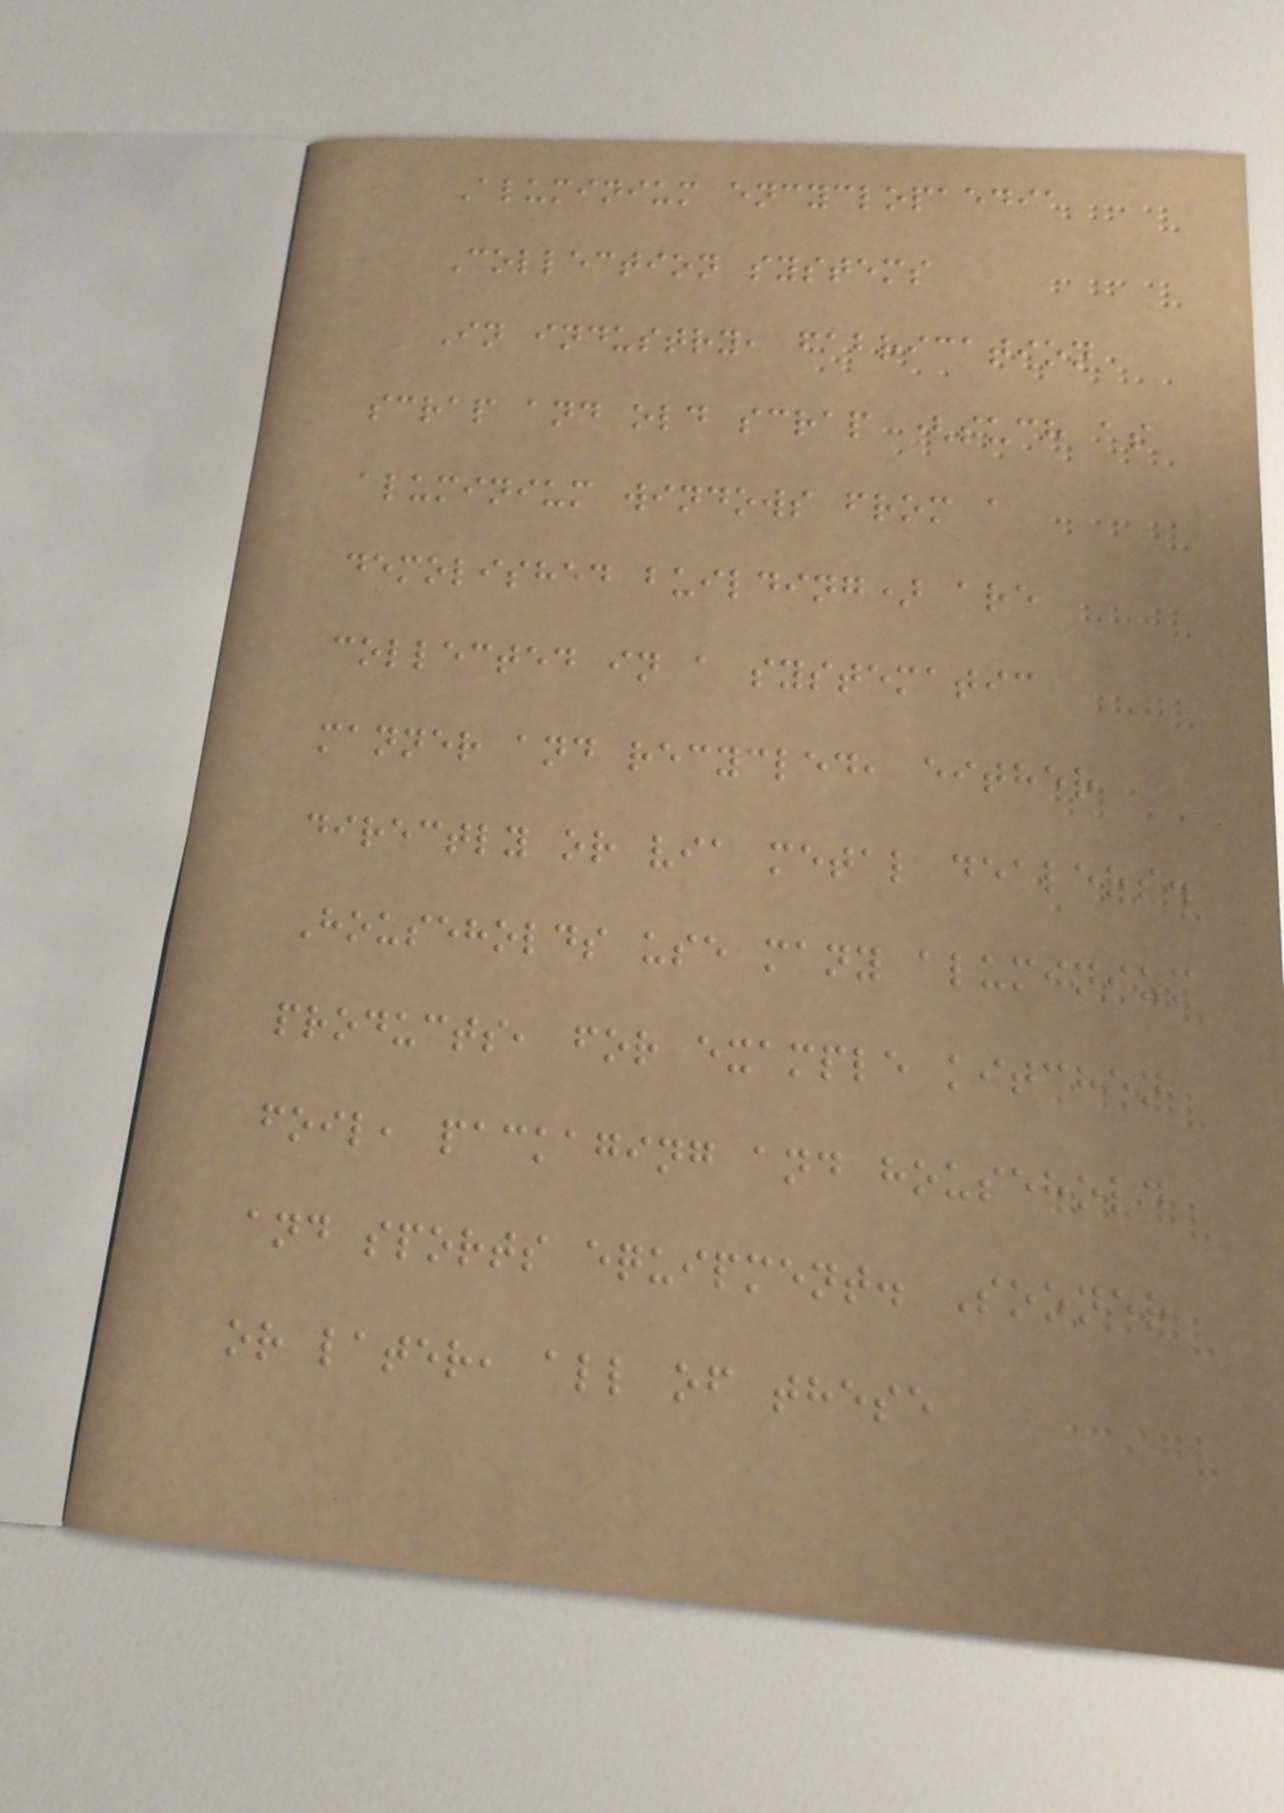Aluminium encyclopaedia
Collection systems
In industry, fabrication
scrap and old scrap (such as
aluminium windows from a
demolished building) are
collected in a systematic
manner and recycled, either
directly or via metal dealers.
Households use many aluminium
products, for example kitchen
foil, packaging and household
and sports equipment. Sooner
or later, all of these
